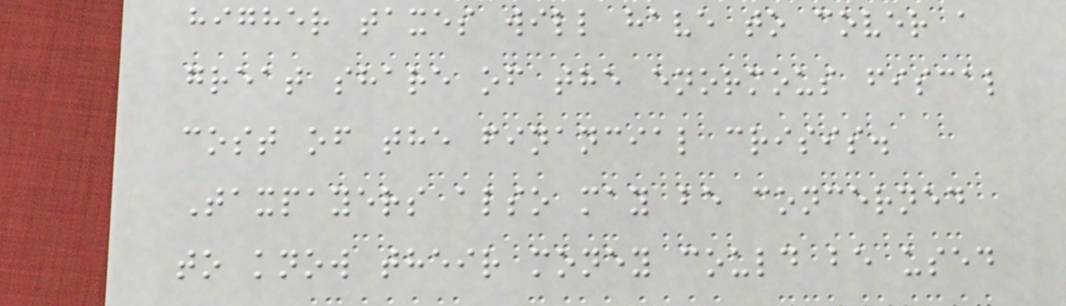higher taxes will have to cover a
great share of the enormous fiscal
cost of the financial crisis.
Taxpayers also may be concerned
to know their money could be used
